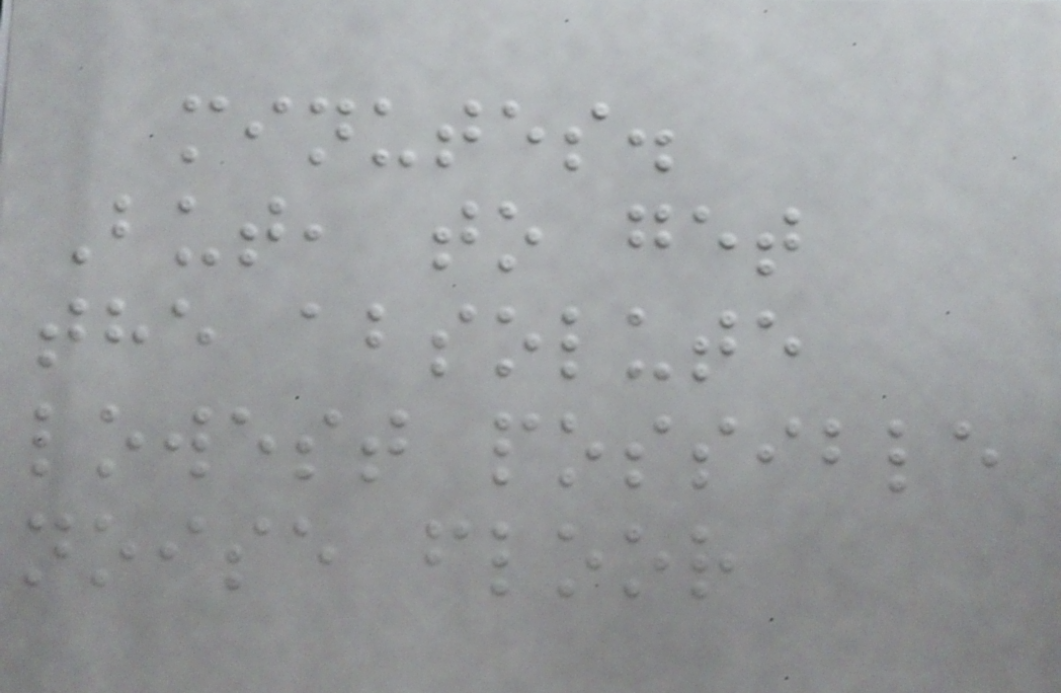minutes.
But, to get
the absolute
lowest possible
noise floor
